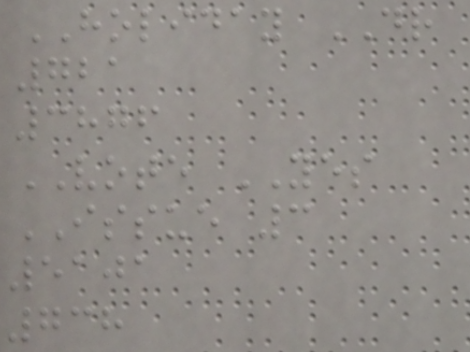HOLIDAY DR
721
3876
VOTE YES
ISSUE 3
5101
738
